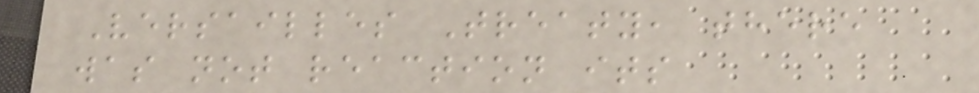Versailles Treaty, there
was not reaction its
